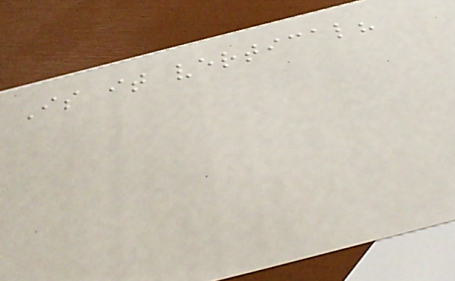Is it vertical?
